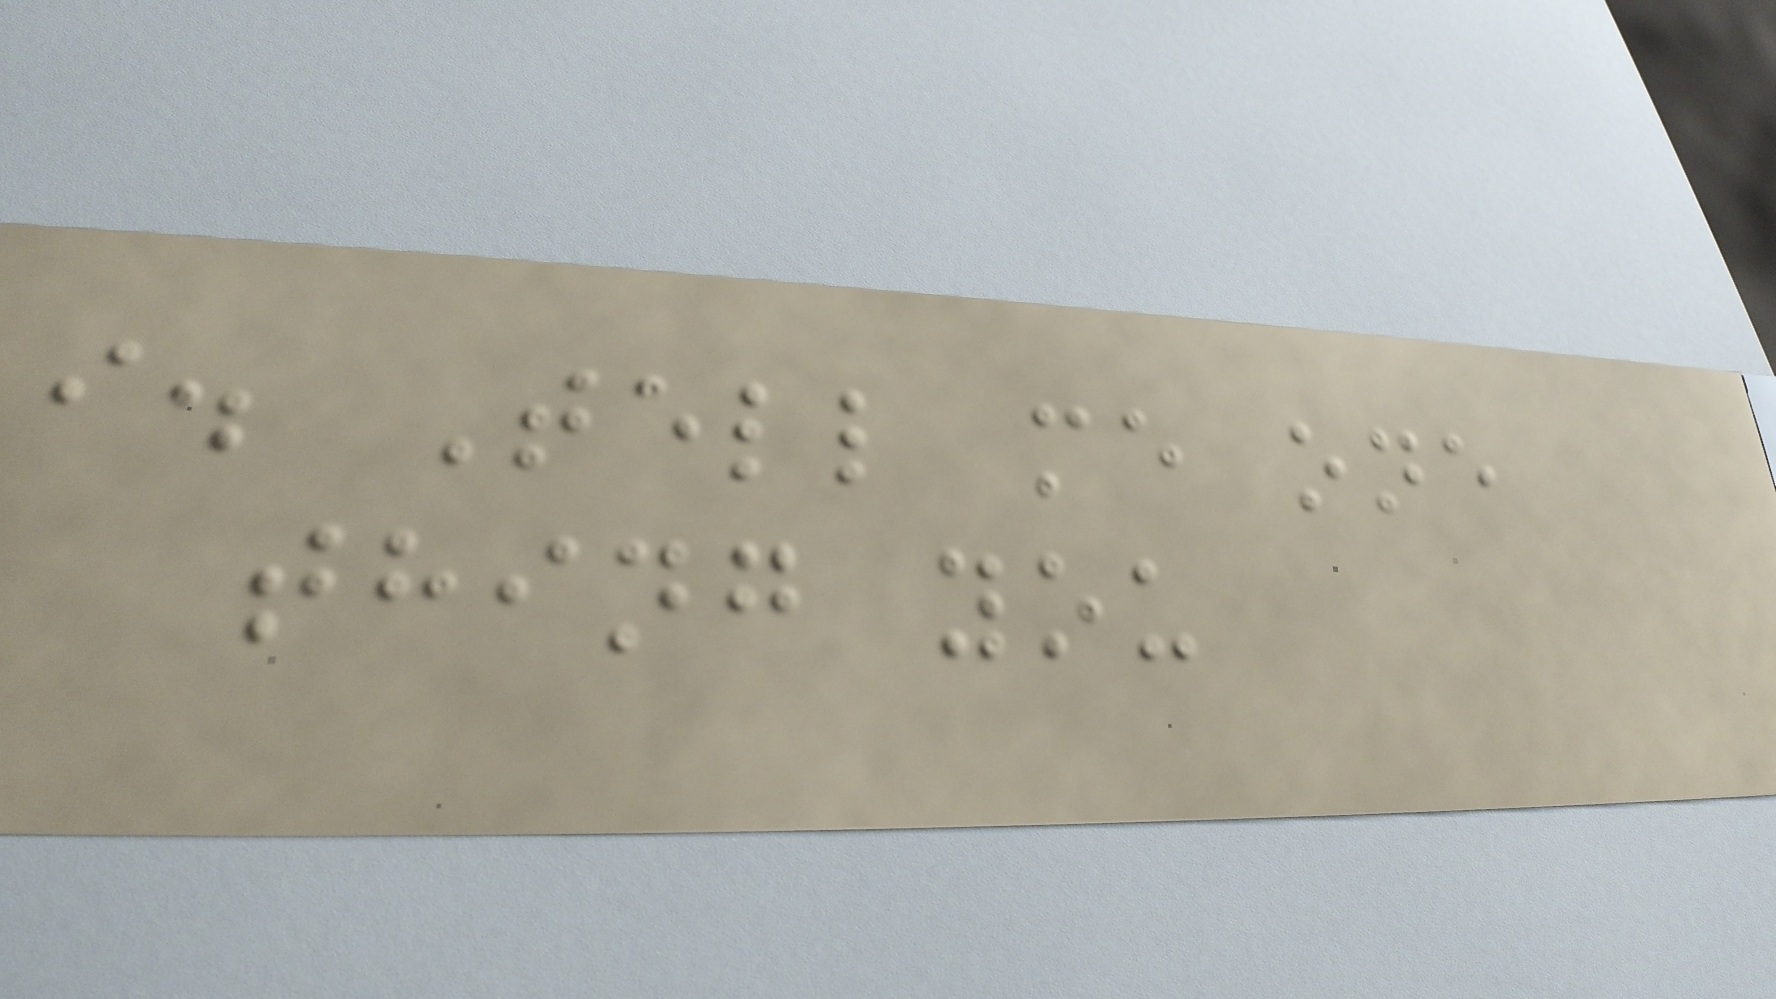i. Tell me one
thing you
